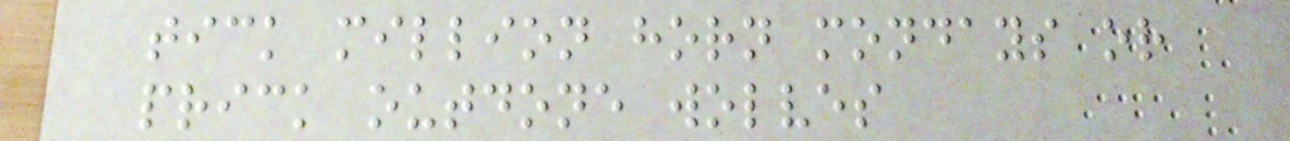tick million horn mondays or
prick outdone wolves
